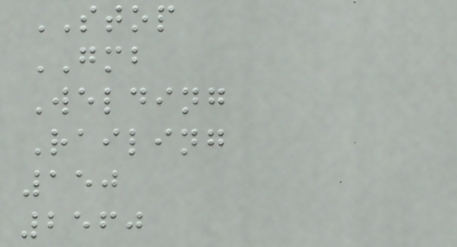STOP
GMB
Welding
Railing
150
2560
